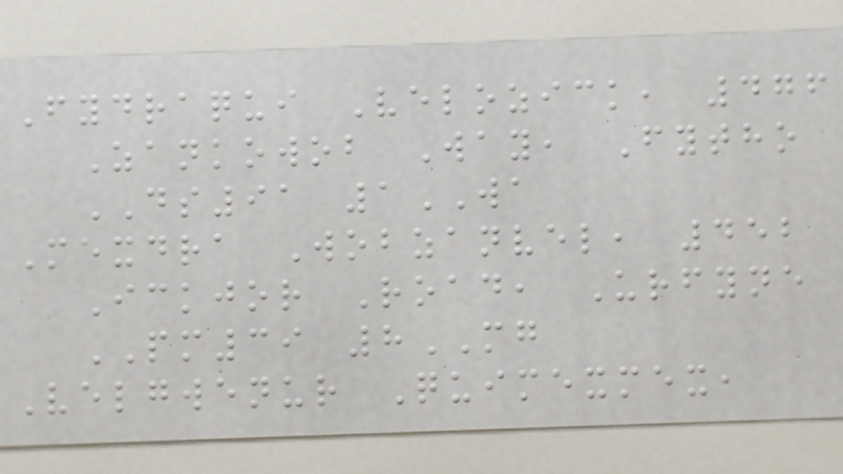Fydraqui Velozick, 476
Zankowob Way, Fytho
DS91 1WA
Mexdra Wobzanvel, 452
Ickjor Road, Urfyne
PM39 8MG
Velgwenur Quimexmex,
